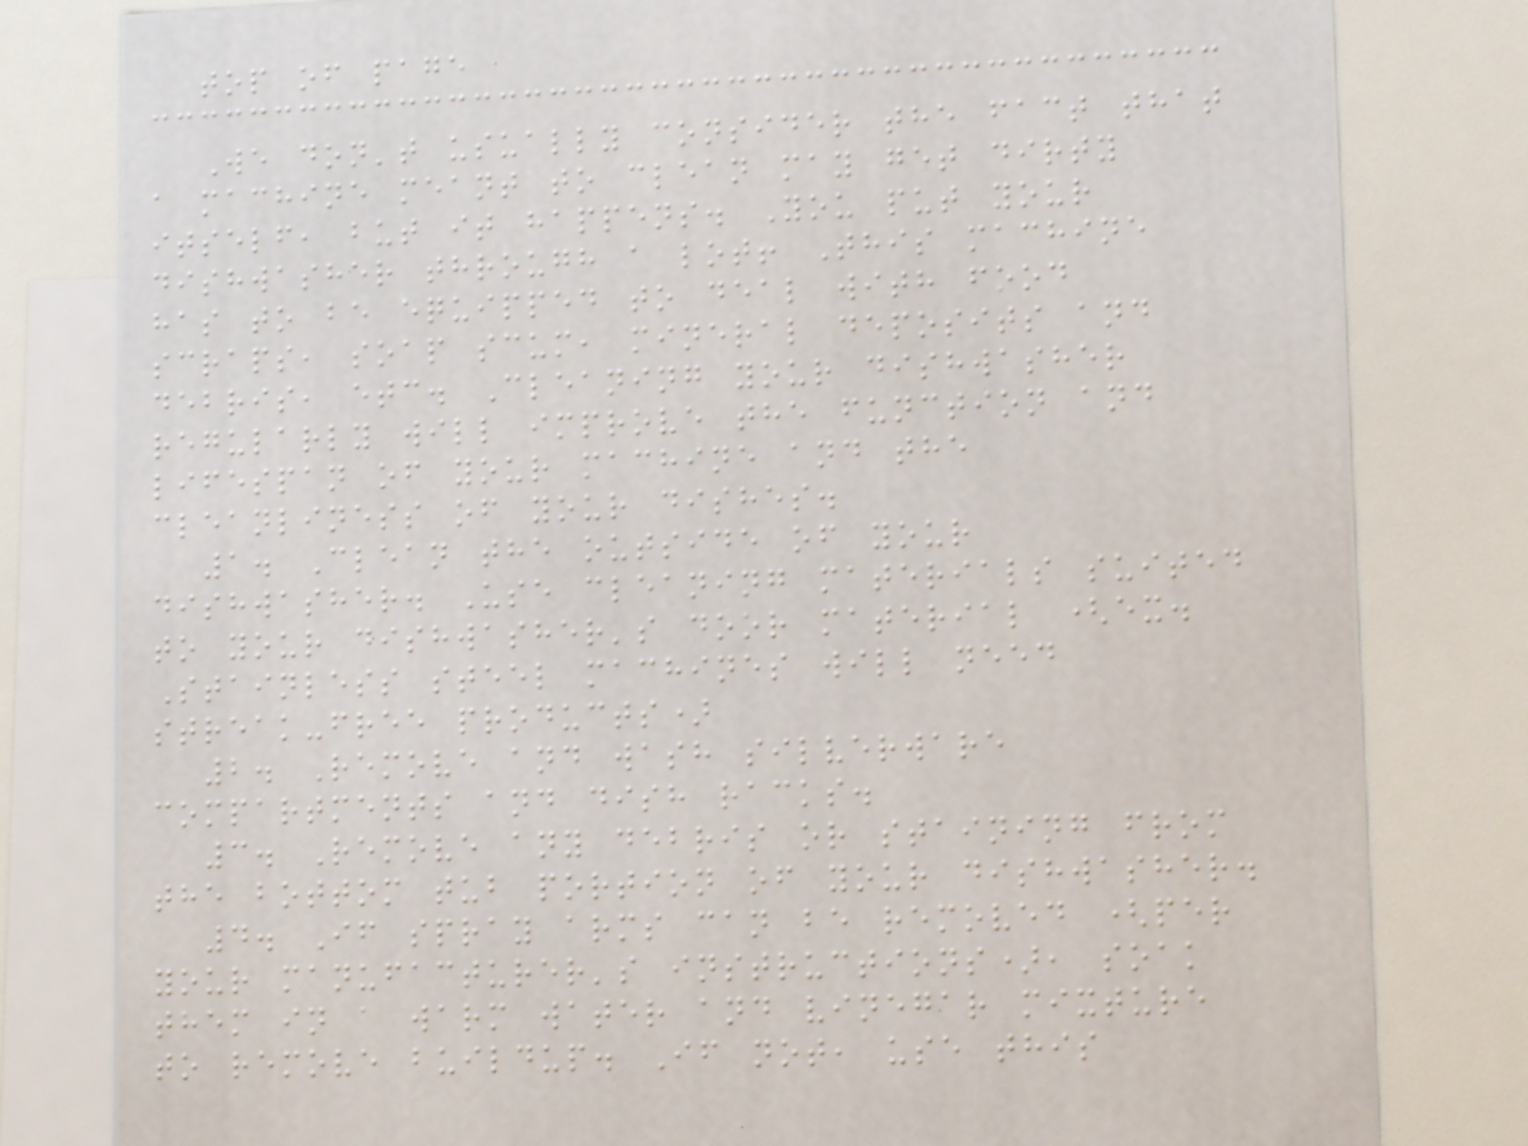top of page
We don't usually consider the fact that
a machine meant to clean may get dirty
itself, but it happens. You put your
dishwasher through a lot! This machine
has to be equipped to deal with food
scraps, soap scum, mineral deposits and
debris, etc. Cleaning your dishwasher
regularly will improve the function and
lifespan of your machine and the
cleanliness of your dishes.
1. Clean the outside of your
dishwasher. Use cleaning materials suited
to your dishwasher's door material (ex.
Stainless steel machines will need
streak-free products)
2. Remove and wash silverware
compartments and dish racks.
3. Remove any debris or staining from
the bottom tub portion of your dishwasher.
4. If spray arms can be removed (per
your manufacturer's instructions), soak
them in a warm water and vinegar mixture
to remove buildup. If not, use this
